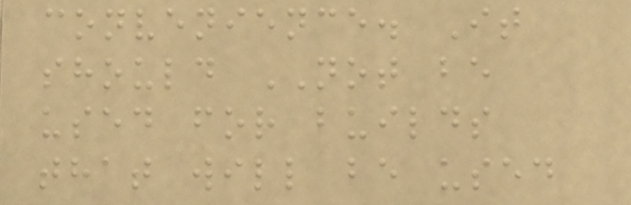convenience. It
should NOT be
used for builds
that will be used
